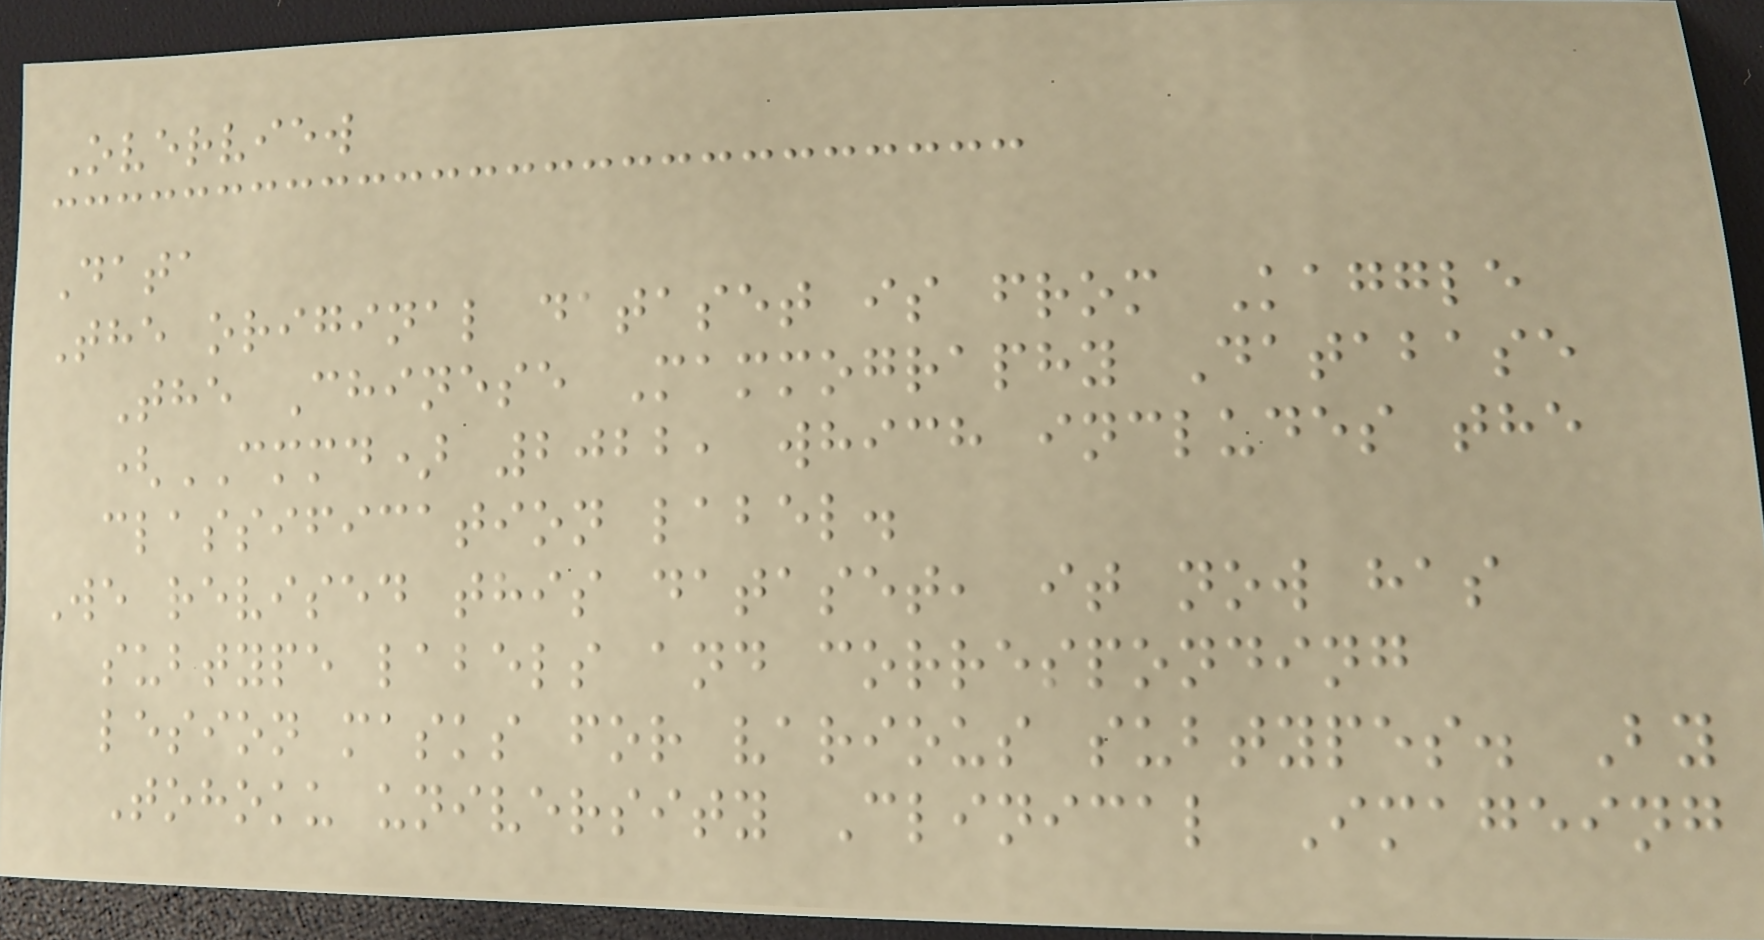Overview
Data
The original dataset is from Kaggle
The Chinese Mammography Database
(CMMD) 2022, which includes the
classification label.
We revised this dataset, it now has
subtype labels and corresponding
lesion masks for various subtypes. By
Tohoku university Clinical Imageing
